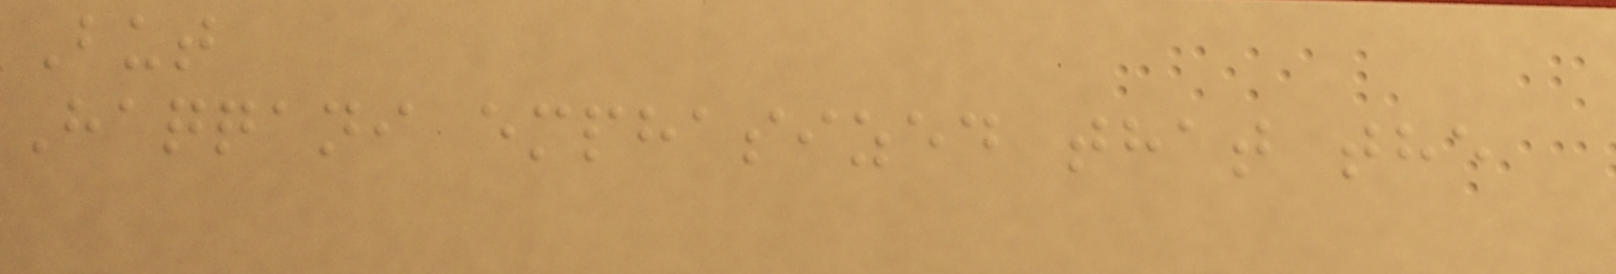But
Haqqani emphasized that the
